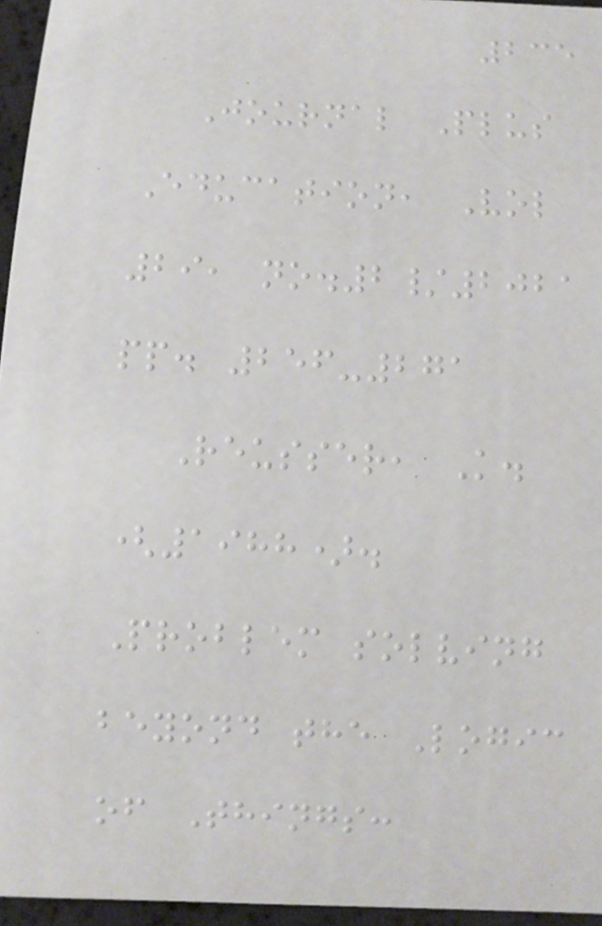235
Journal Plus
Education, Vol
29, no.2/2021
pp. 256-271
Reusser, K.
(1988).
Problem solving
beyond the Logic
of Things:
